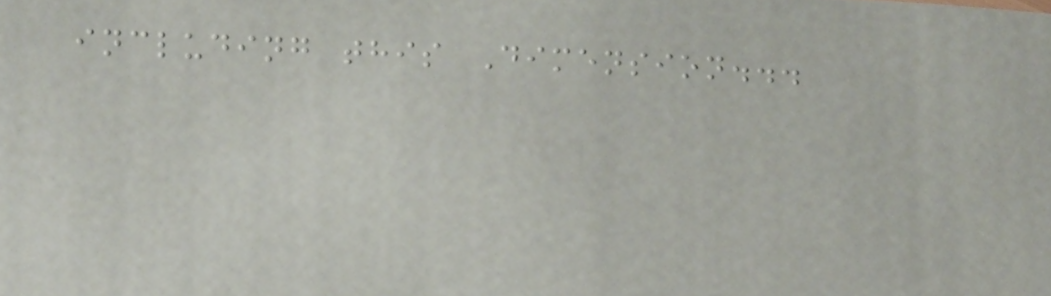including this Dimension...
